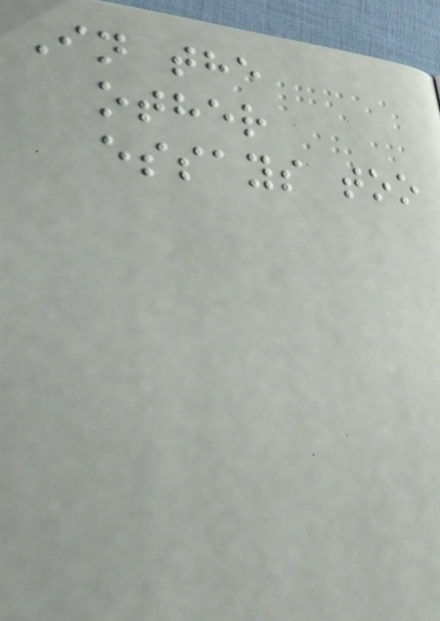In the
other
essays too
